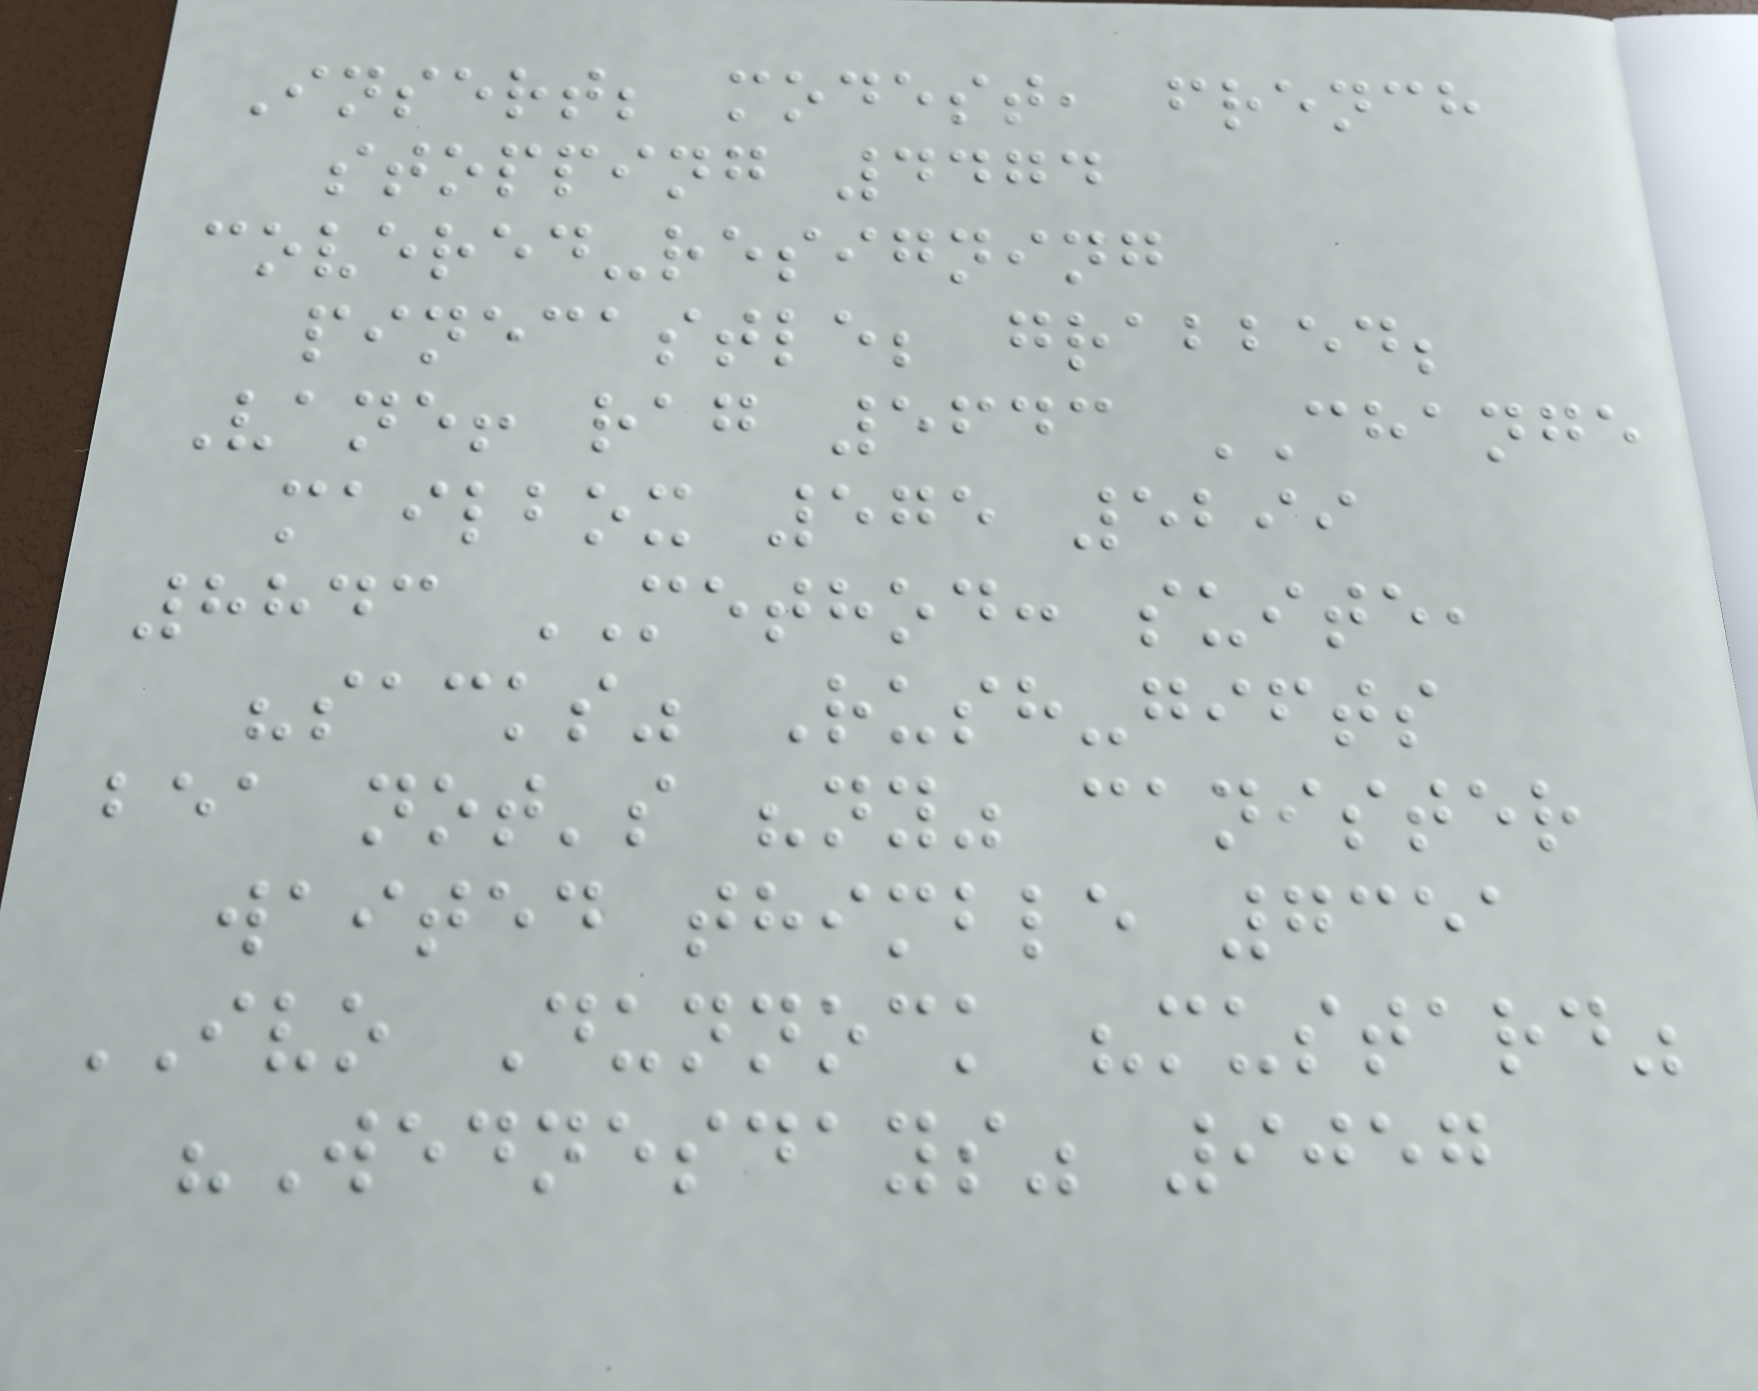Insert; modest, french
stopping 4474
covered-resigning
pinecastle; grabbed;
Vane! rag 5643 CHANGE
mailbox 575 5299
8843 METHOD: suite,
"sacks" Rush-gifts
bea not's "ny" canister
waited thimble 7351
IVO Dunnock "mustard"
"Wednesdays" 9057
